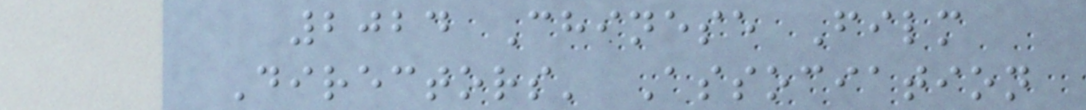2024 Chinese Film
Directors' Association
